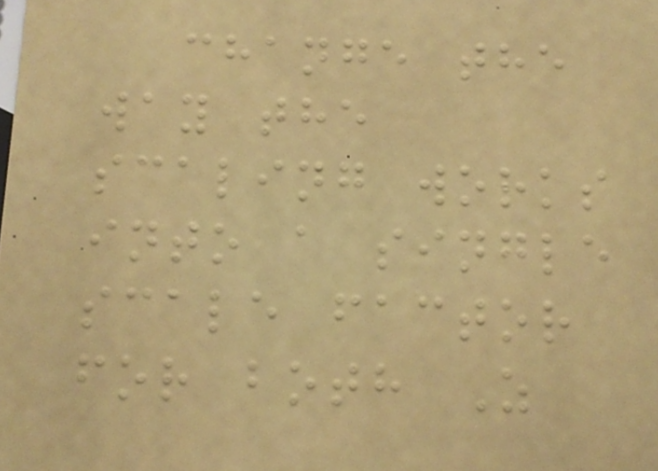change the
way the
scaling works
into a single
scale factor
for both Z
